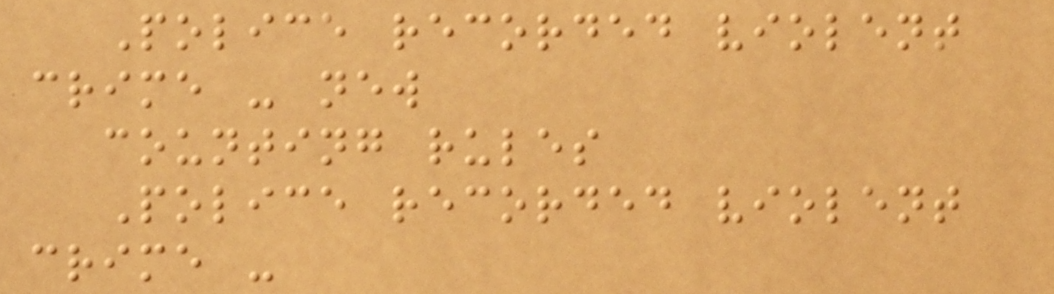Police recorded violent
crime - new
counting rules
Police recorded violent
crime -
